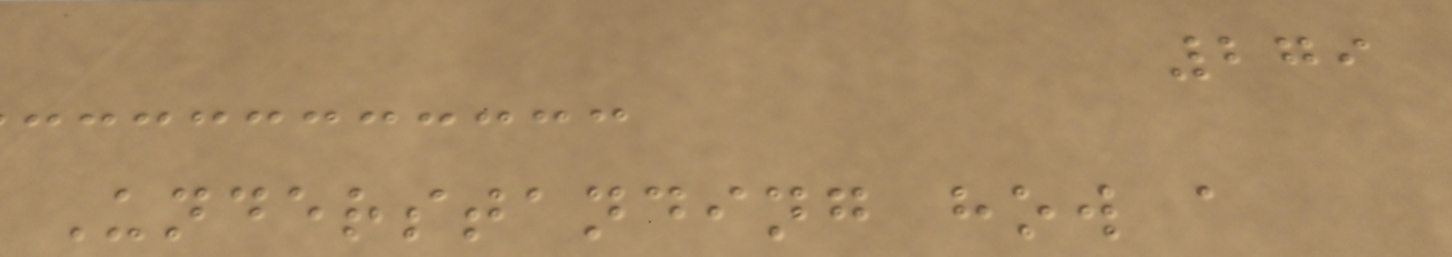279
Understanding how a
